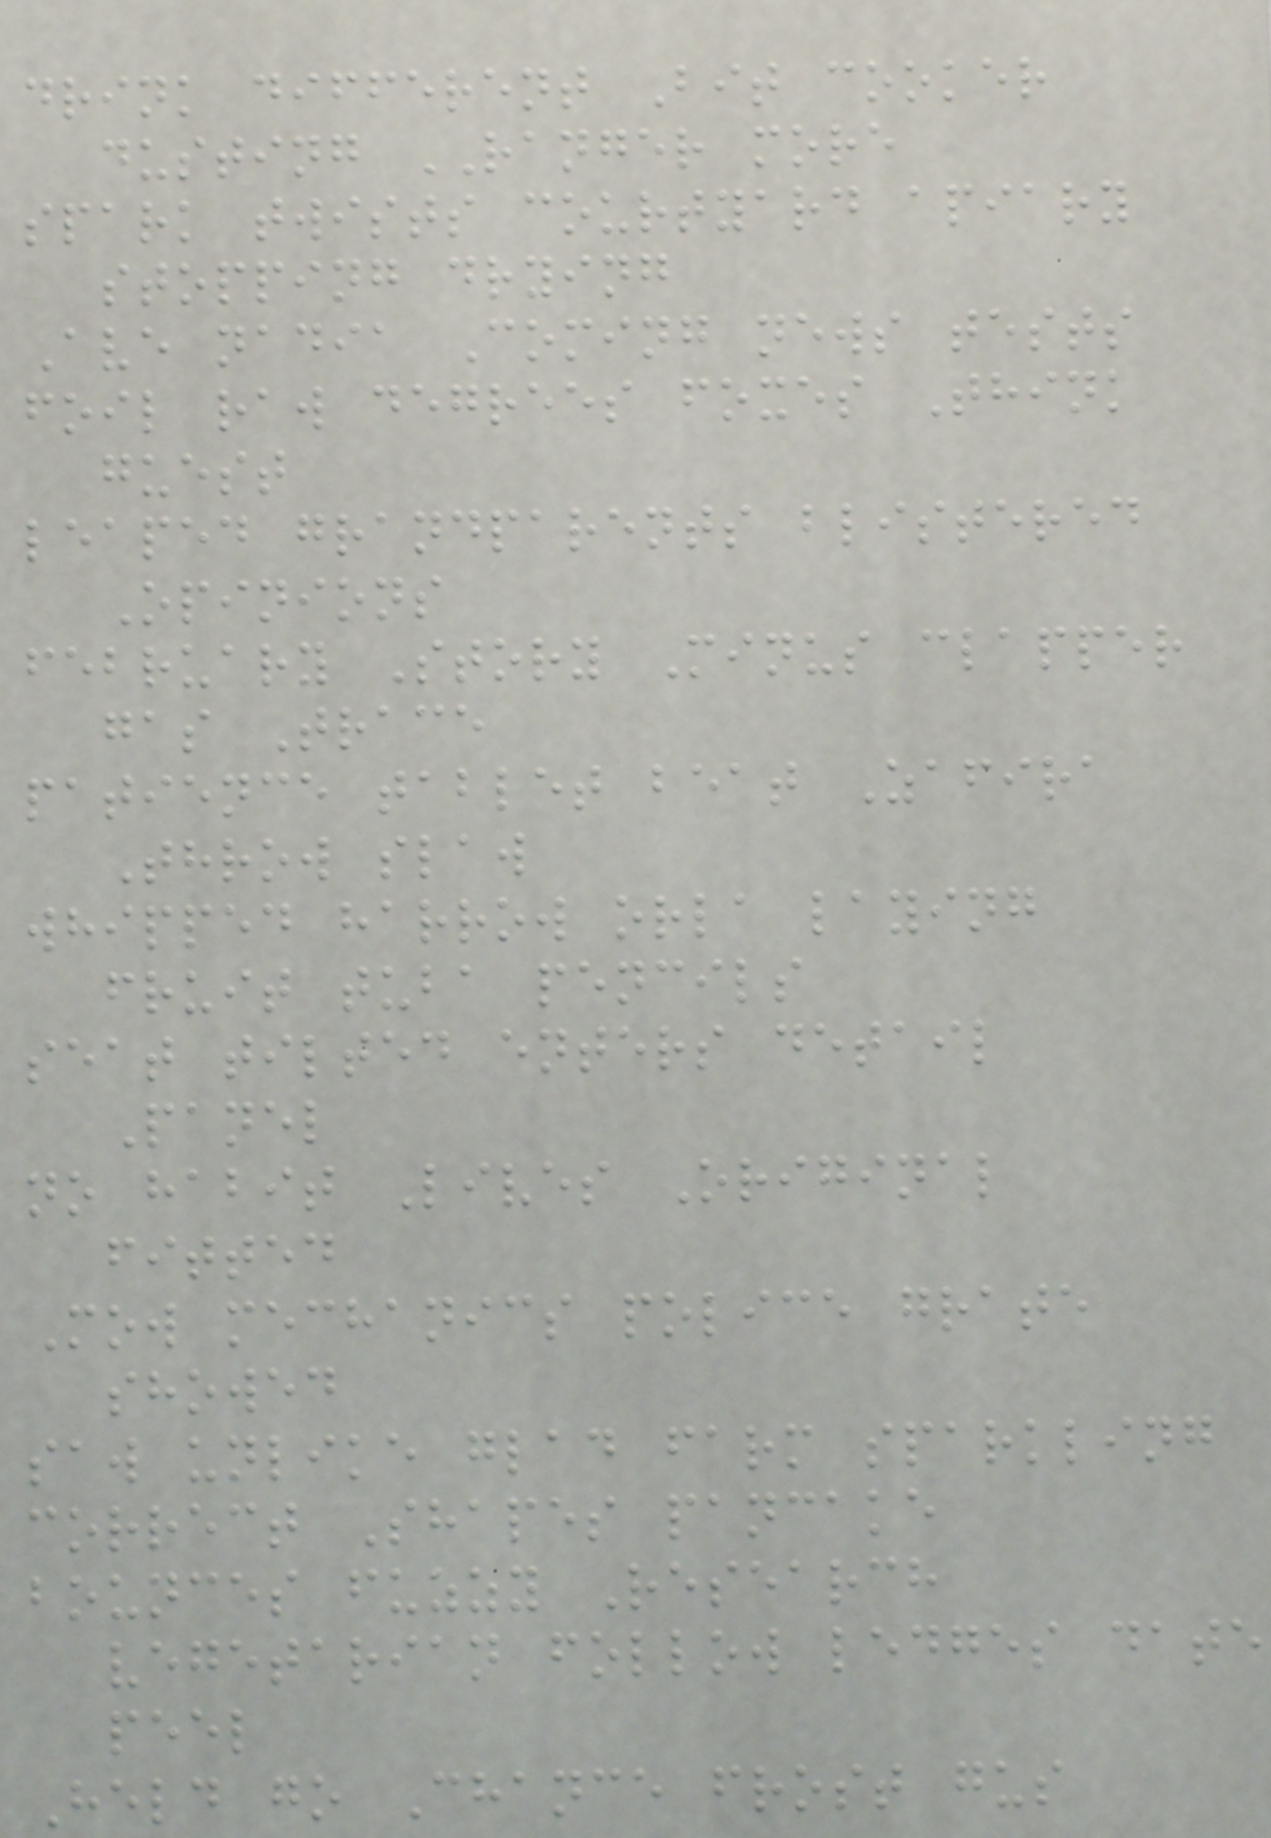drink different Bit cooker
dusting RANGER more
spark twists courtyard apiary
stopping drying
Ave nadia Coming news tests
foil raw degrees foxes Think
guest
leaped grandparents blistered
Opinions
february Story Minus clapper
gas Trace
patience tablet beat Zafira
Throw slaw
whipped harrow orla laying
fruit tuba pencils
seat tilted enters detail
Panel
no habit Lives Original
fitted
Mow mechanics police grate
showed
saw unlike glad farm sparkling
correct Shapes pancake
bounces fuzzy Research
vegetarian follow ledges date
peel
Held go Chance frost gus
